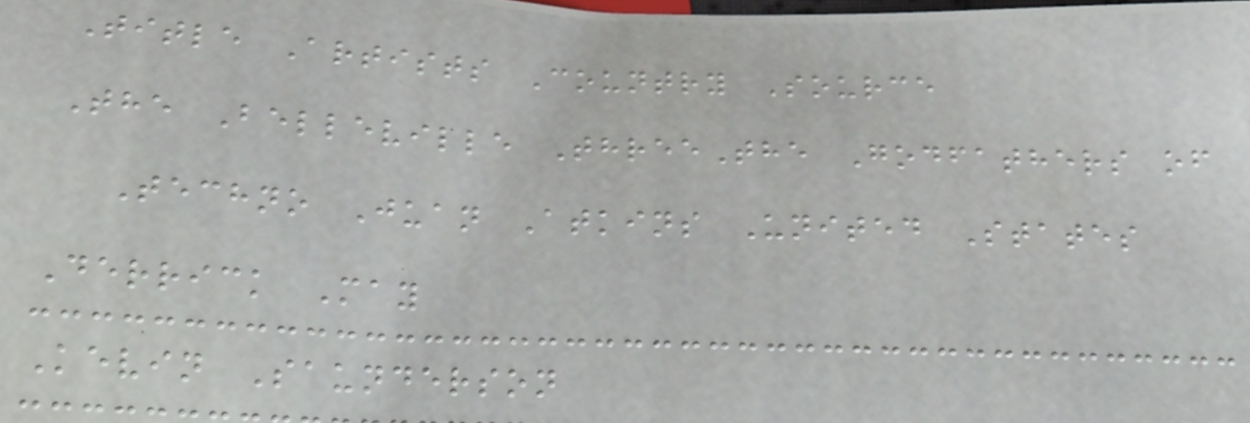Title Artists Country Source
The Belleville ThreeThe Godfathers of
Techno Juan Atkins United States
Derrick May
Kevin Saunderson
